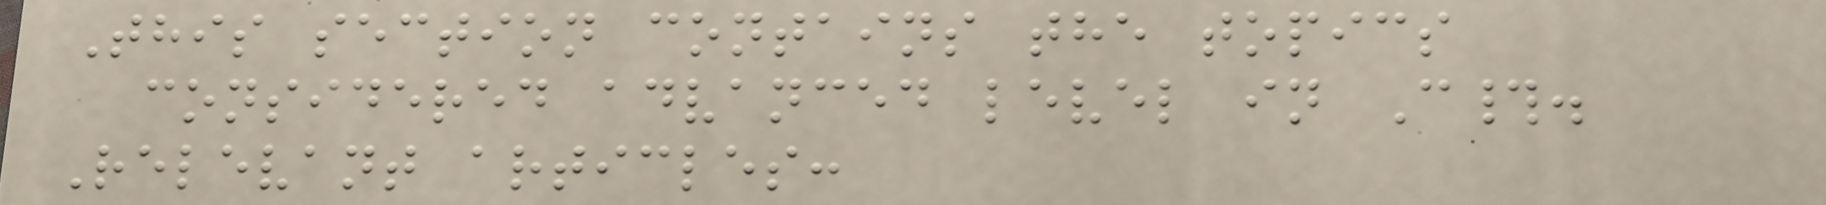This section contains the topics
considered advanced level in C#.
Relevant articles:
